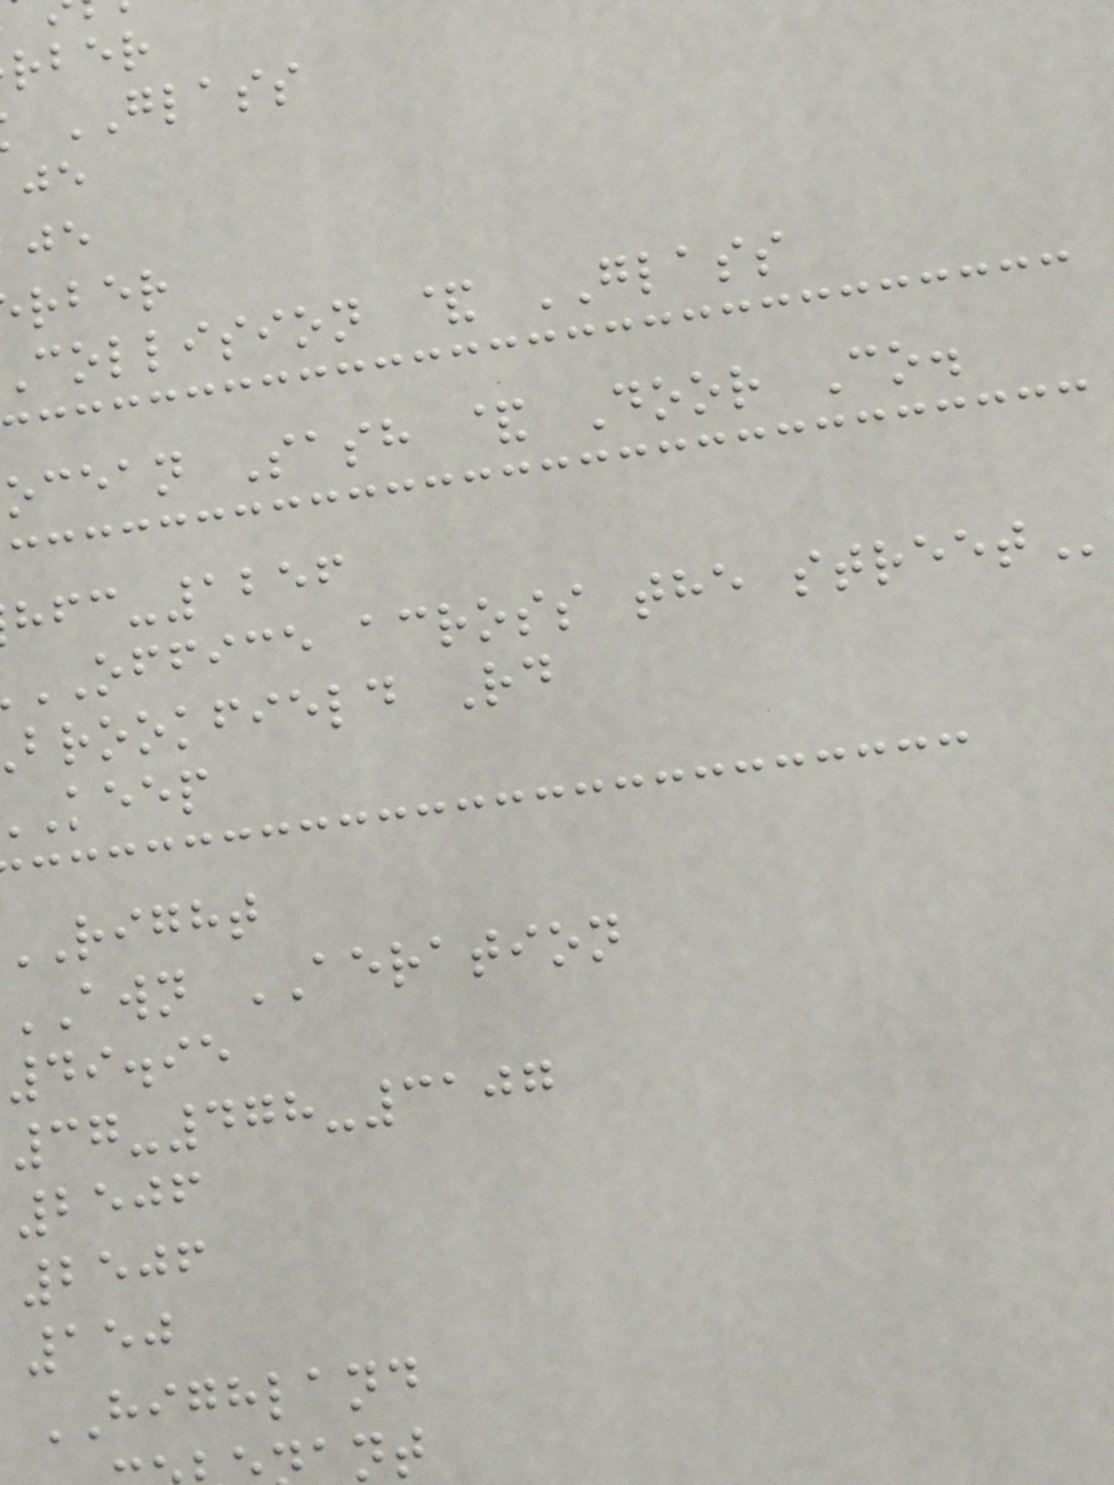rber
GLASS
rber
collision & GLASS
ocean Sash & Door Co.
-1256
OFFICE across the
brookfield Rd
keep
right
AWN AERATION
49.95
37-478-3107
2506
2506
150
HIGHLAND
